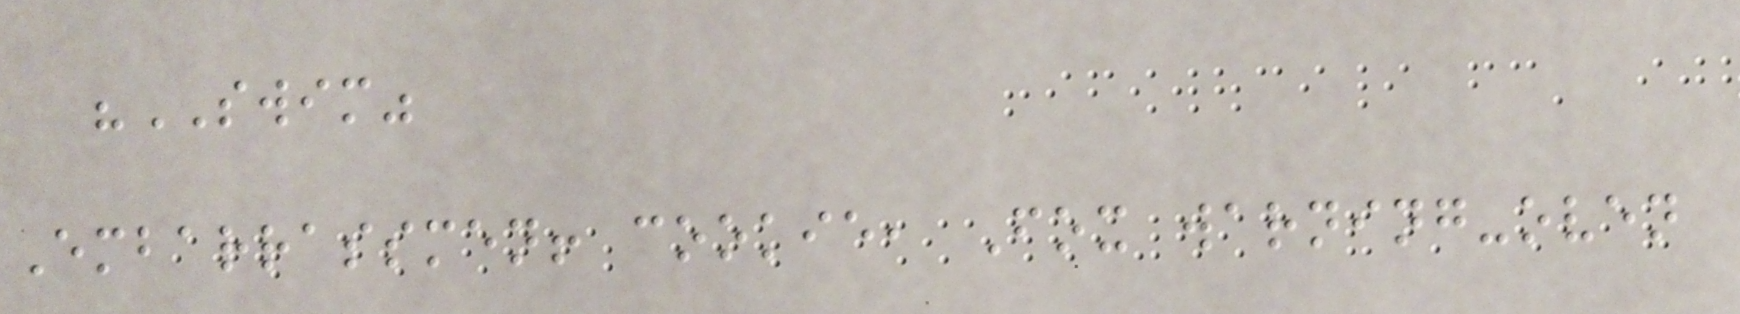"SWIM"
Embarrassmen! cookie, Fox warning-oven
